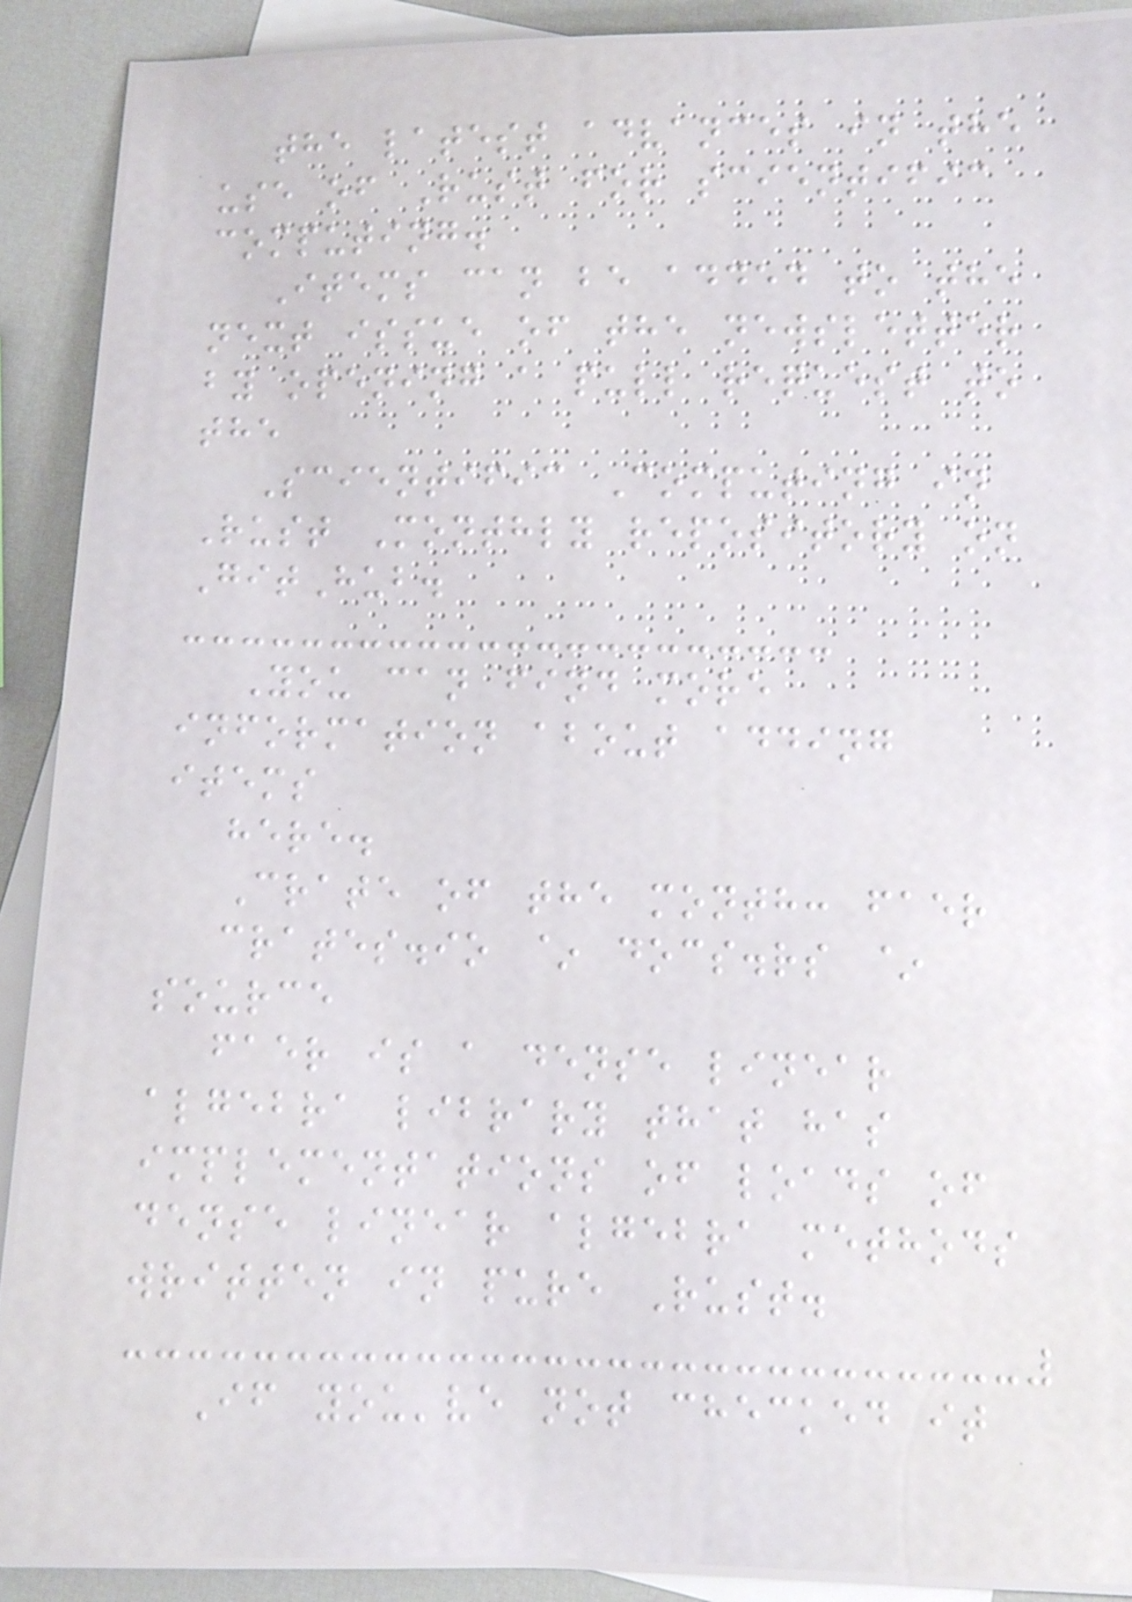the latest advances in the
use of Rust for scientific
computing.
Items can be added to the
next issue of the newsletter
by opening a pull request to
the
Scientific Computing in
Rust Monthly repository on
GitHub.
You can find more
information about adding
items
here.
Crate of the month: faer
crates.io ~ docs.rs ~
source
faer is a dense linear
algebra library that has
implementations of loads of
dense linear algebra methods
written in pure Rust.
If you've not checked it
